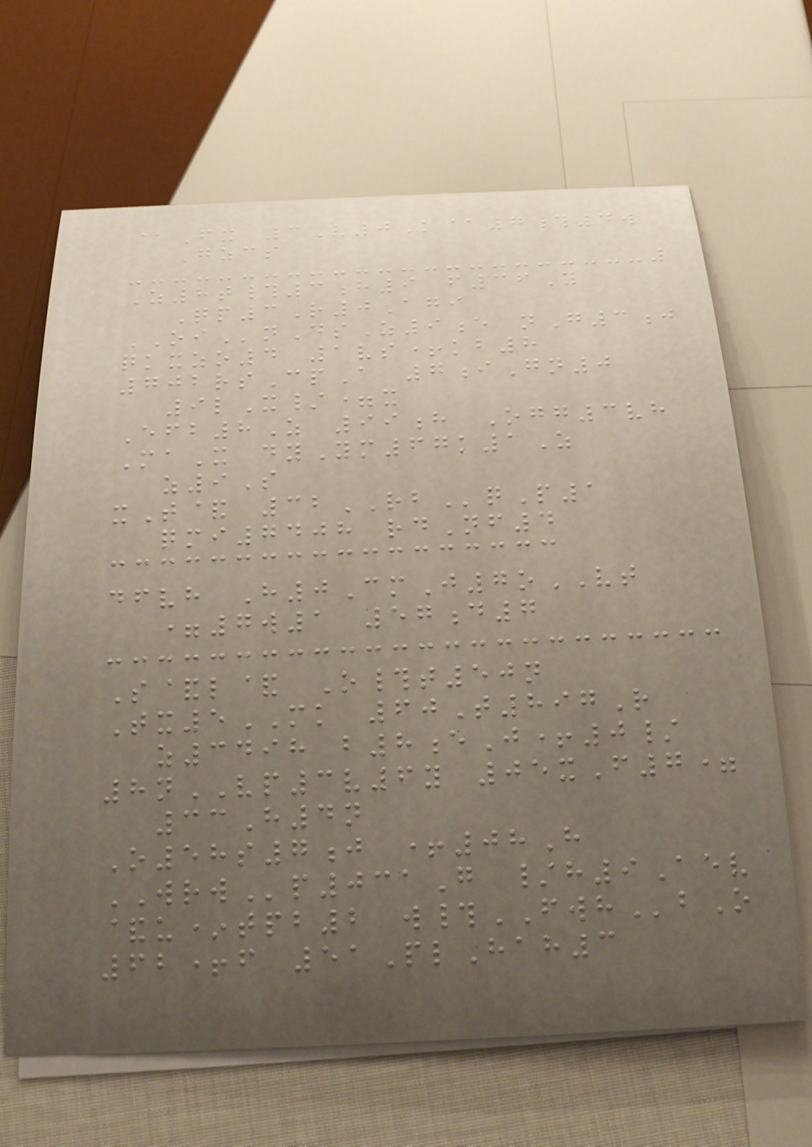@Fx 3V0K@7#4w
Gzcs
Z8t#3h9 f36Y
Qp3R0Agi
OInDsZ9e nG3j
qkxzo4 1vs+kb8
702rsCpA 7iGn0
9lX/=x
Efb8Z 99h Ogg3vh
MaX dyYm67k1Z
z9S
xT& 32RBqP1
qmi7408 rdNf4
dfvh H0CmJ7oVT
=7w1 57d7
S&l& O#t50n
Tx5MK 60T897R
z3498 b8eJ+0/
8nVP3v6y 05xF7=
33H4n
O58s7j +08H
WRWp031G /h9Aev
&u*tpb2 w#FWHbO
62+f 51PlHah3
